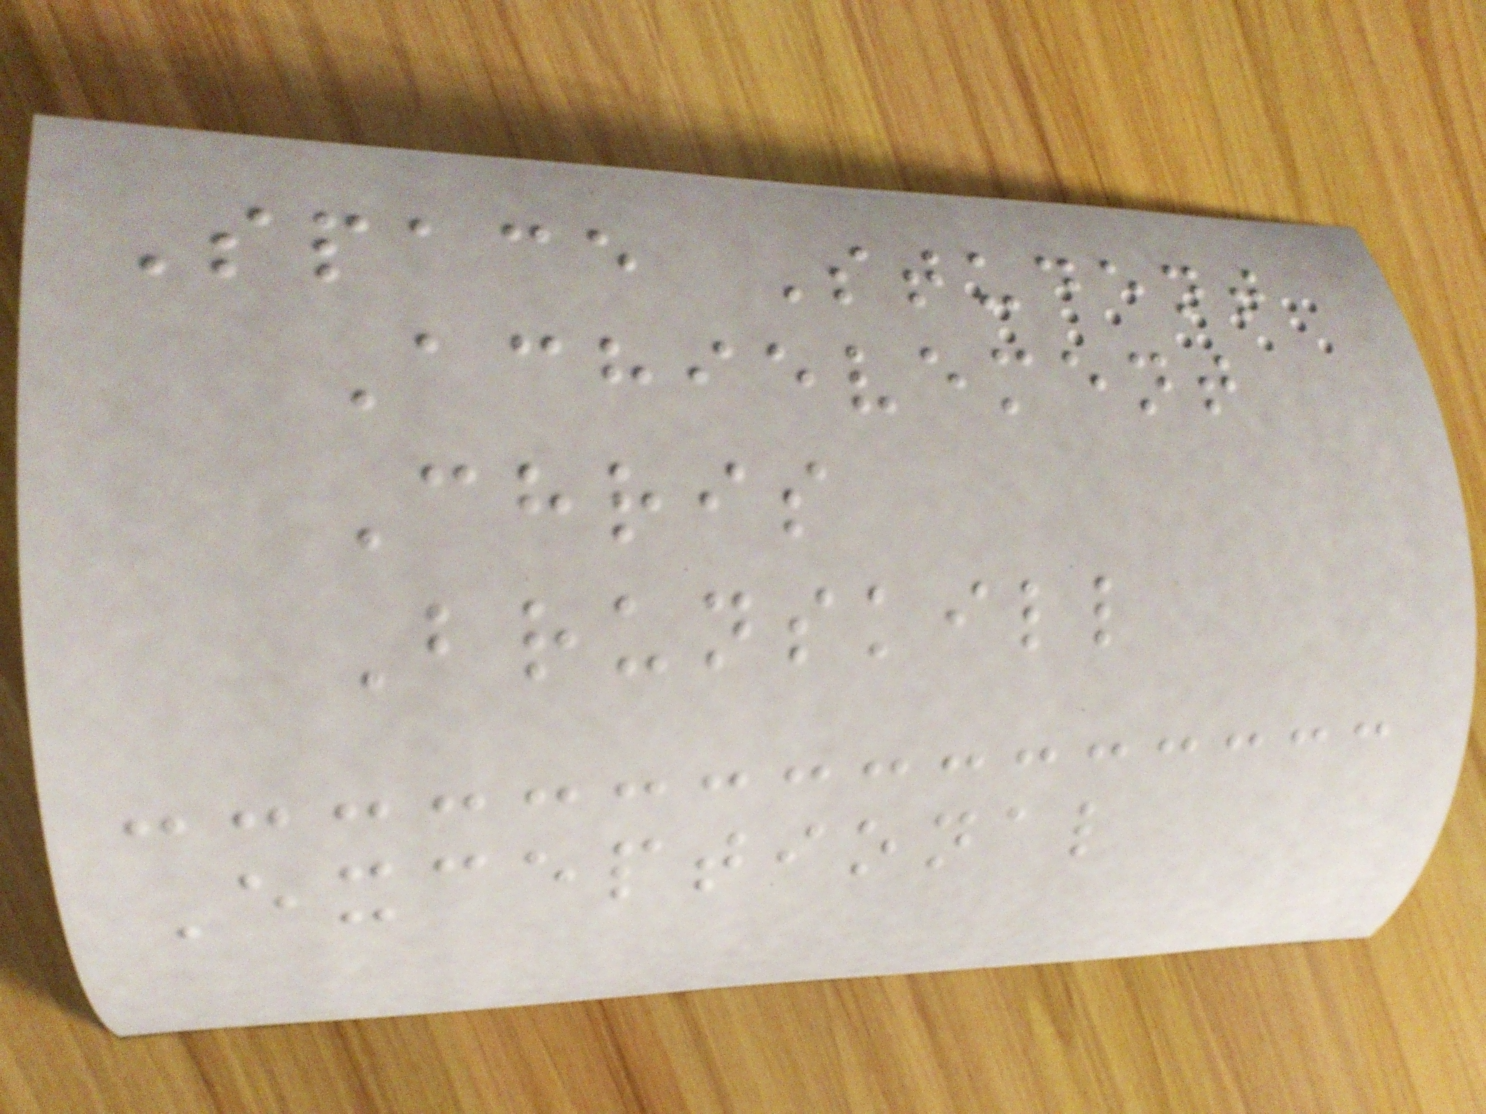Space Student
Achievement
Chris
Brunskill
Exceptional
